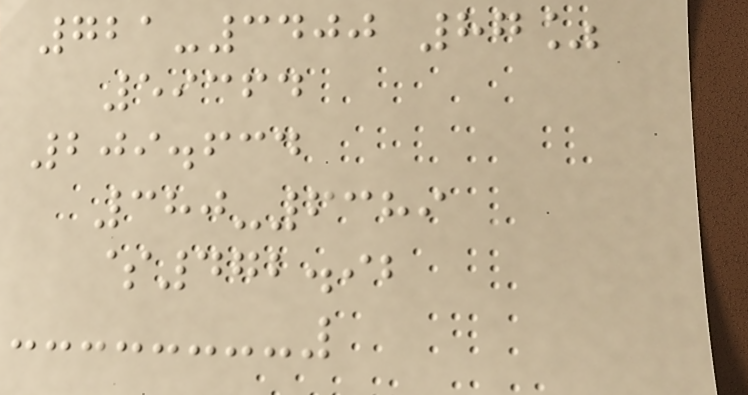721-3400 87%
59364
209.634
380-6389
$472.92
